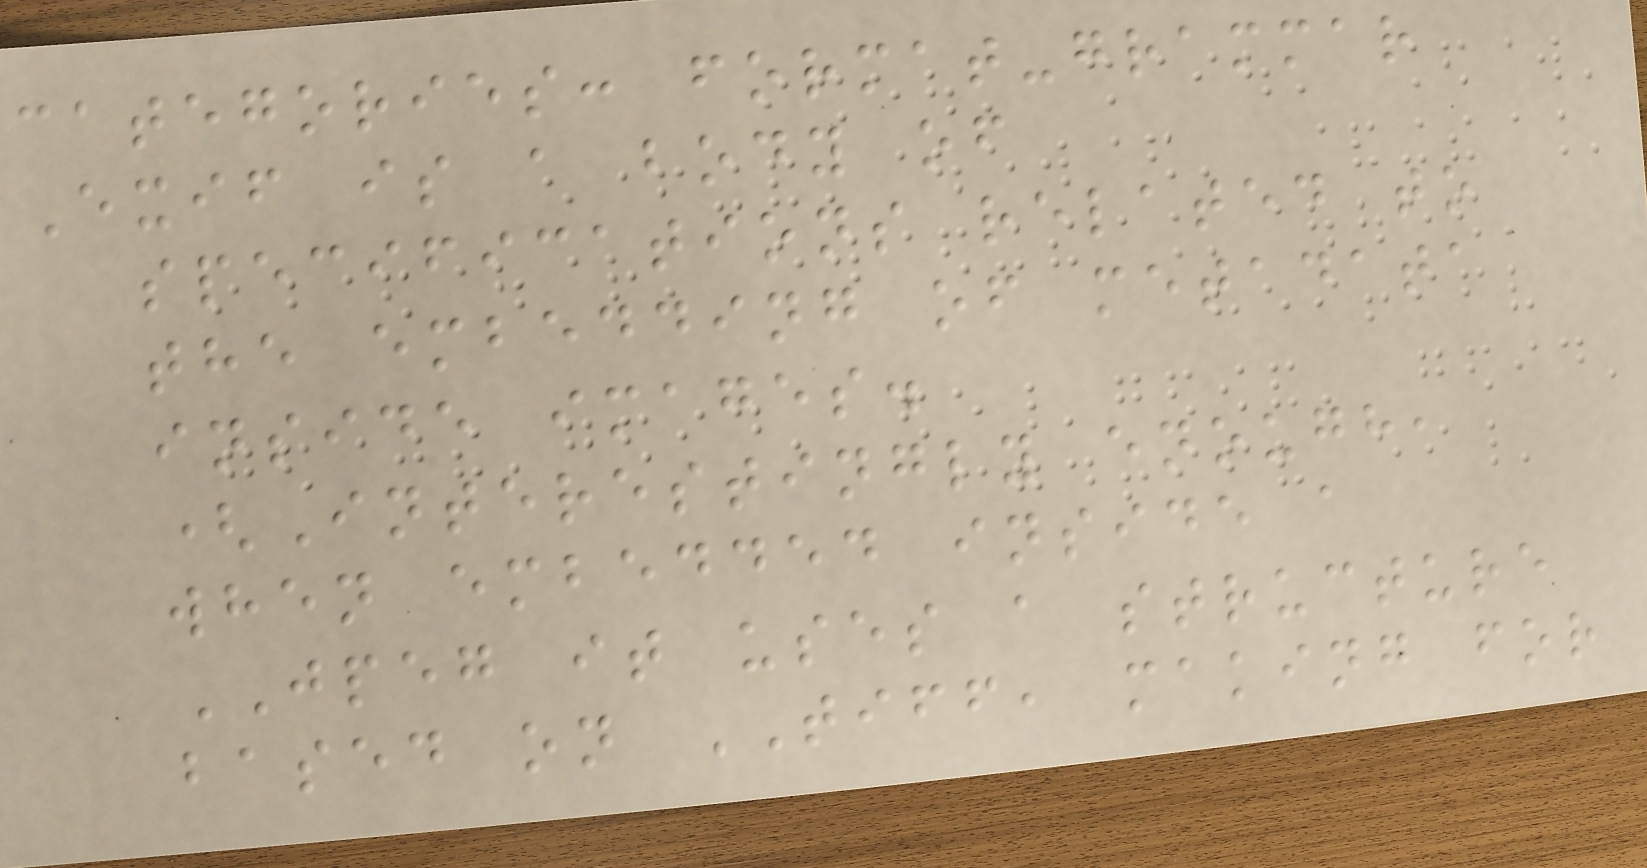categories: format-grammar
Exif is a body of
specifications related to
the embedding of metadata
inside images.
(Interestingly enough,
when embedded inside a
JPEG it uses a structure
based on TIFF, making for
